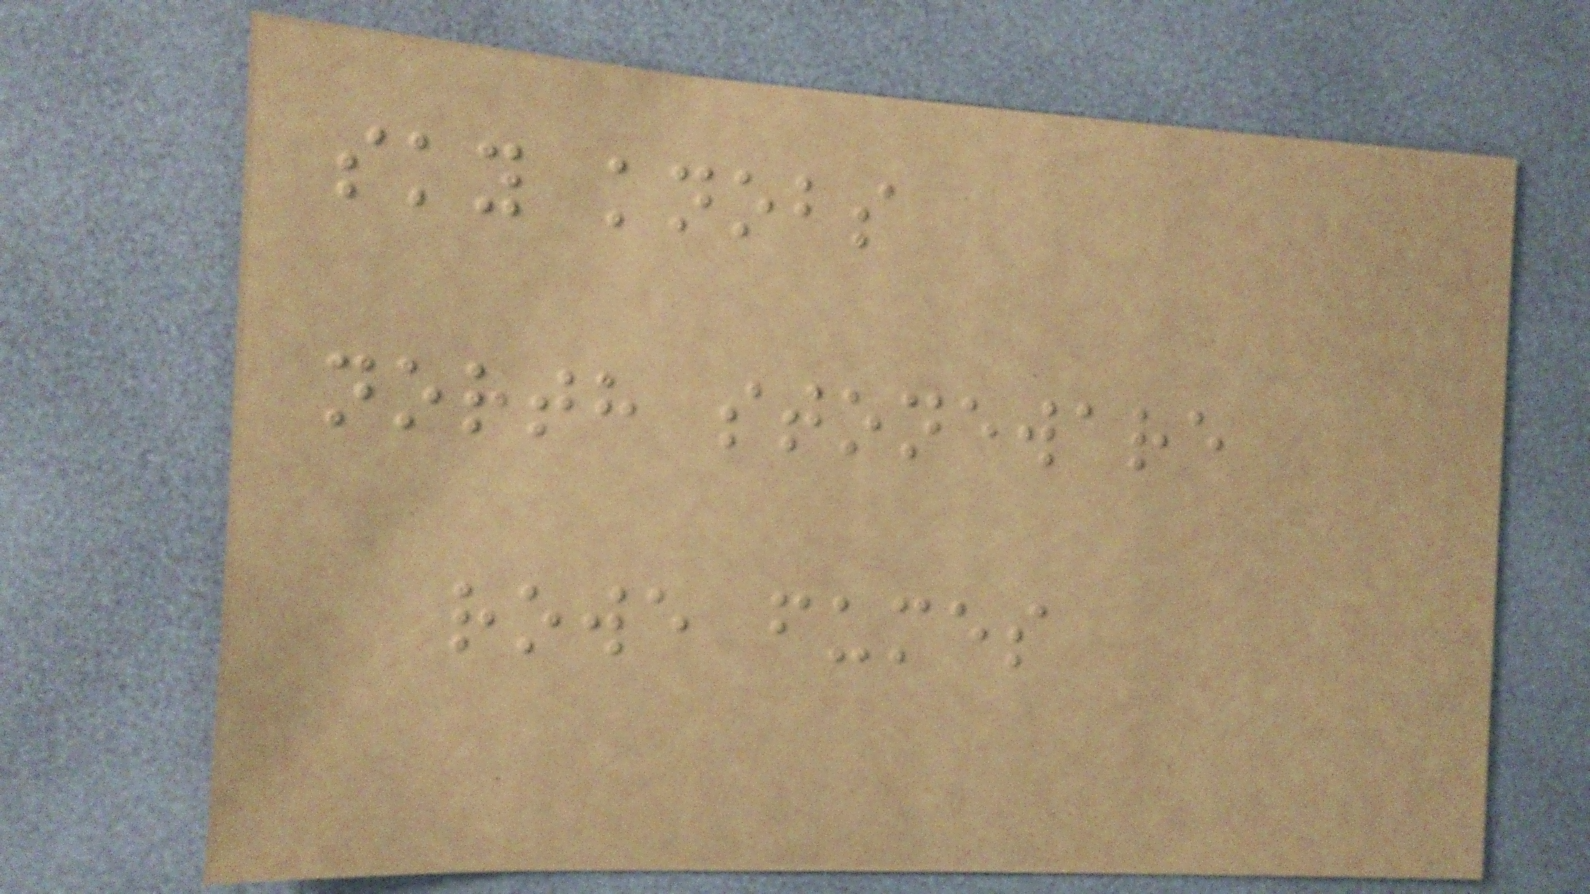sky knobs
north stoneware
rowe fumes
